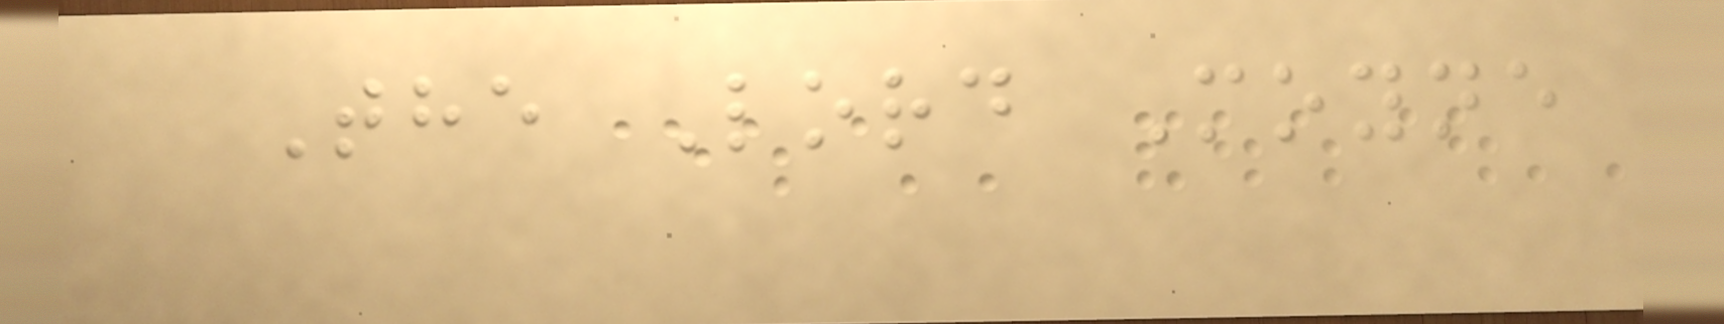The Lord Moyne
